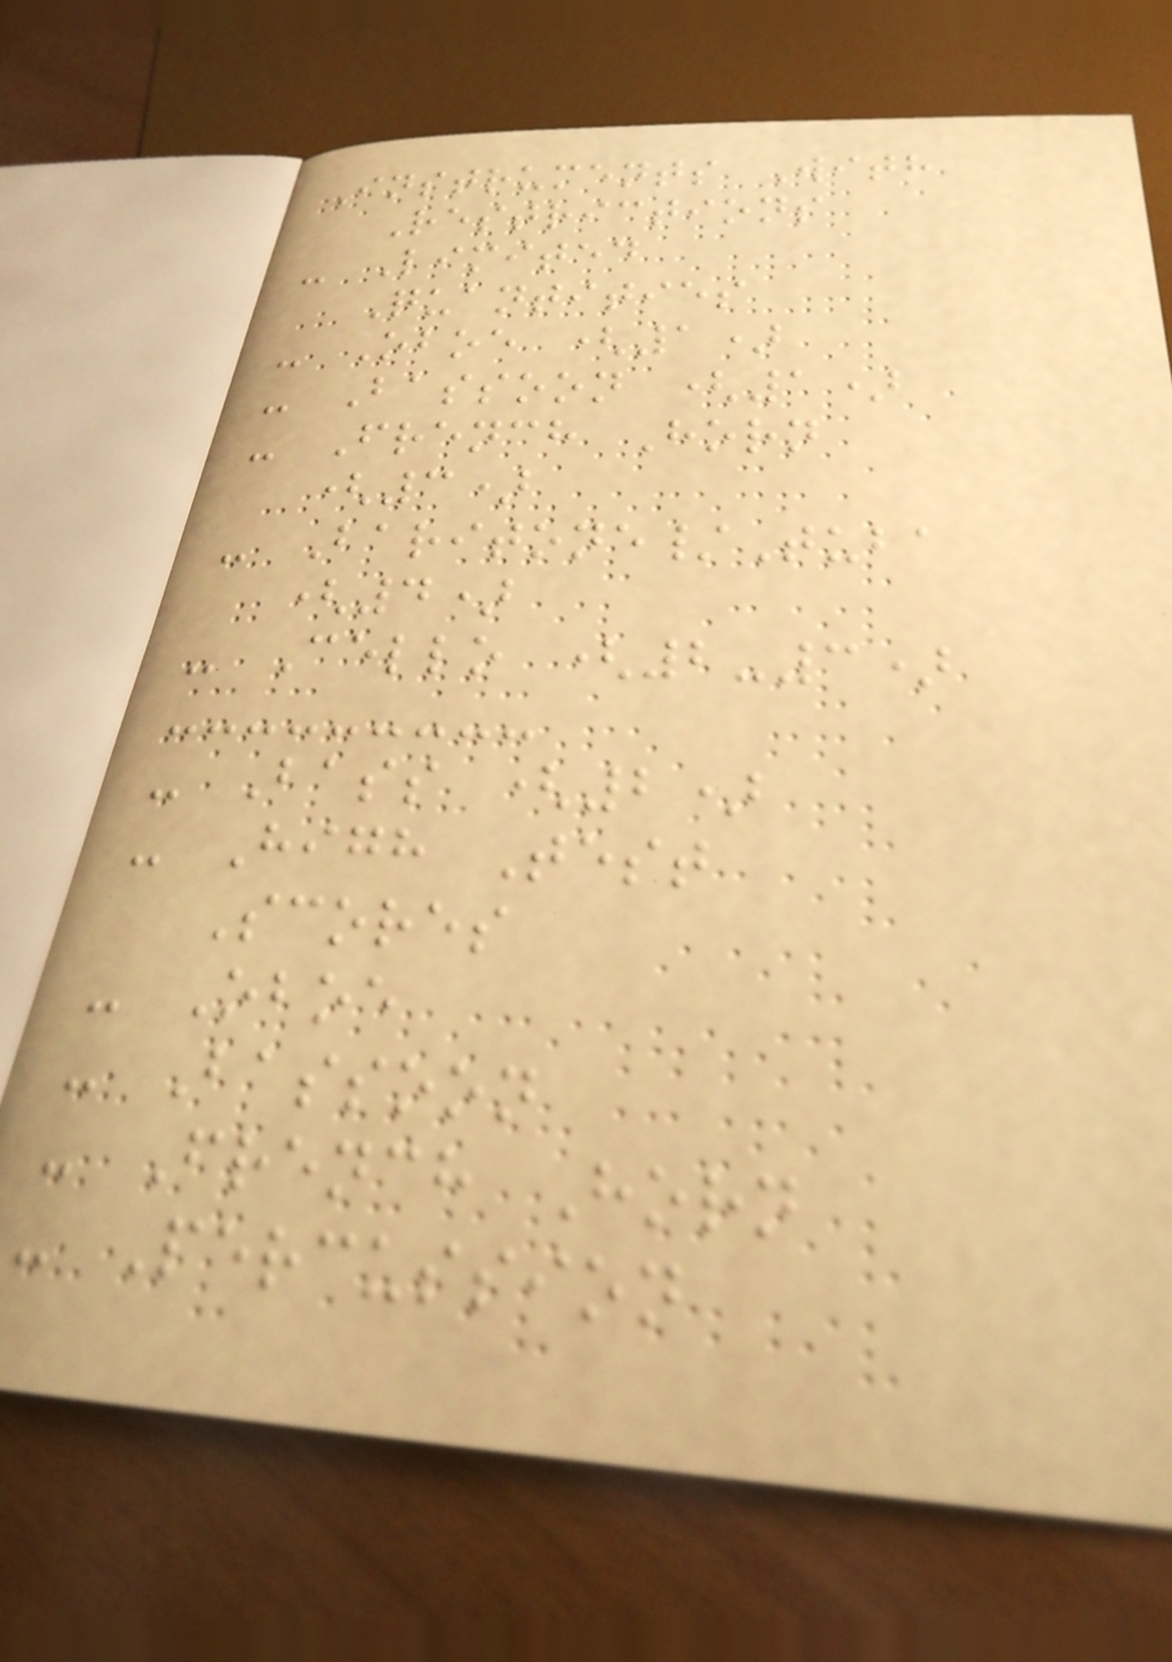Instruments With
Restrictions
- Limited
Quantities
- Oboe (1)
- Bassoon (1)
- French Horn
(3)
- Baritone/Tuba
(4)
- Cello (2-3)
- Bass (2)
- High Test
Scores
- Oboe
- Bassoon
- French Horn
- Percussion
